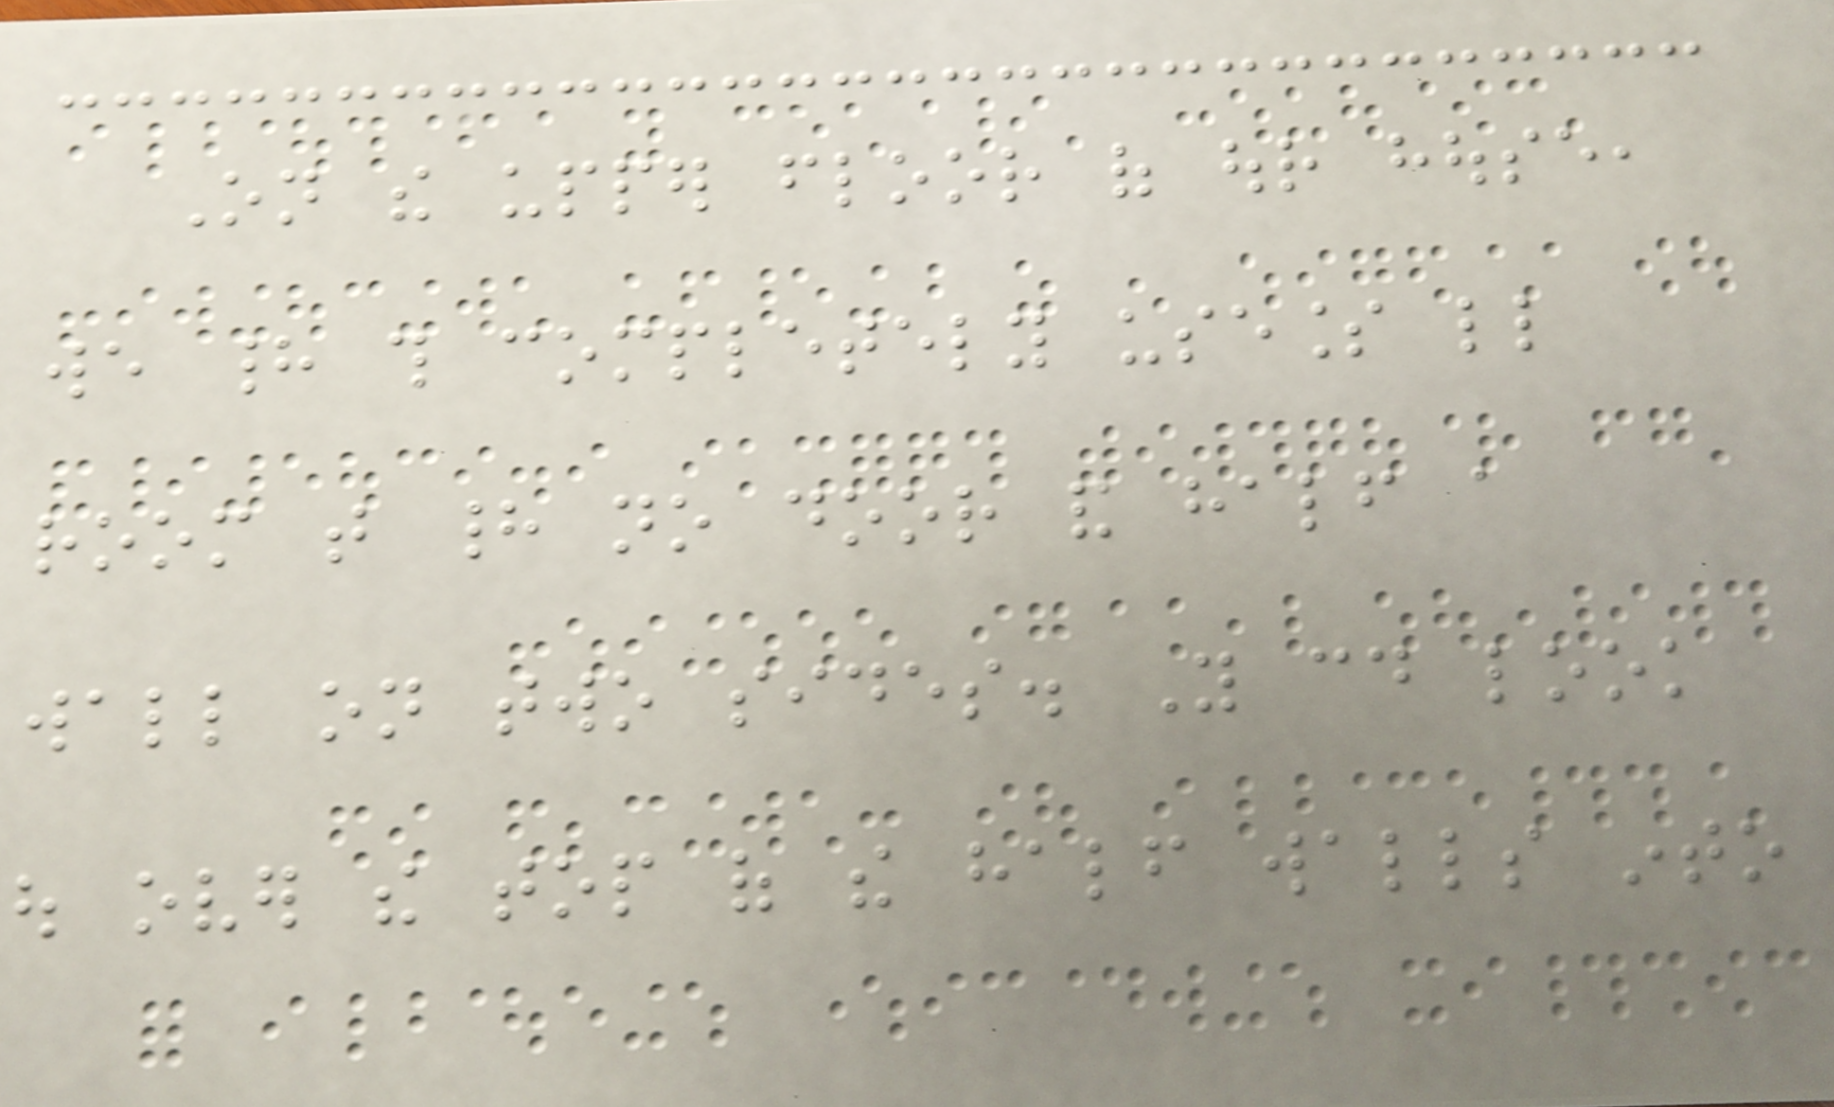On the upper floor of our house,
we had this completely useless little
room that had no door and half a
wall on two sides. You could look
out over the top of the half walls into
